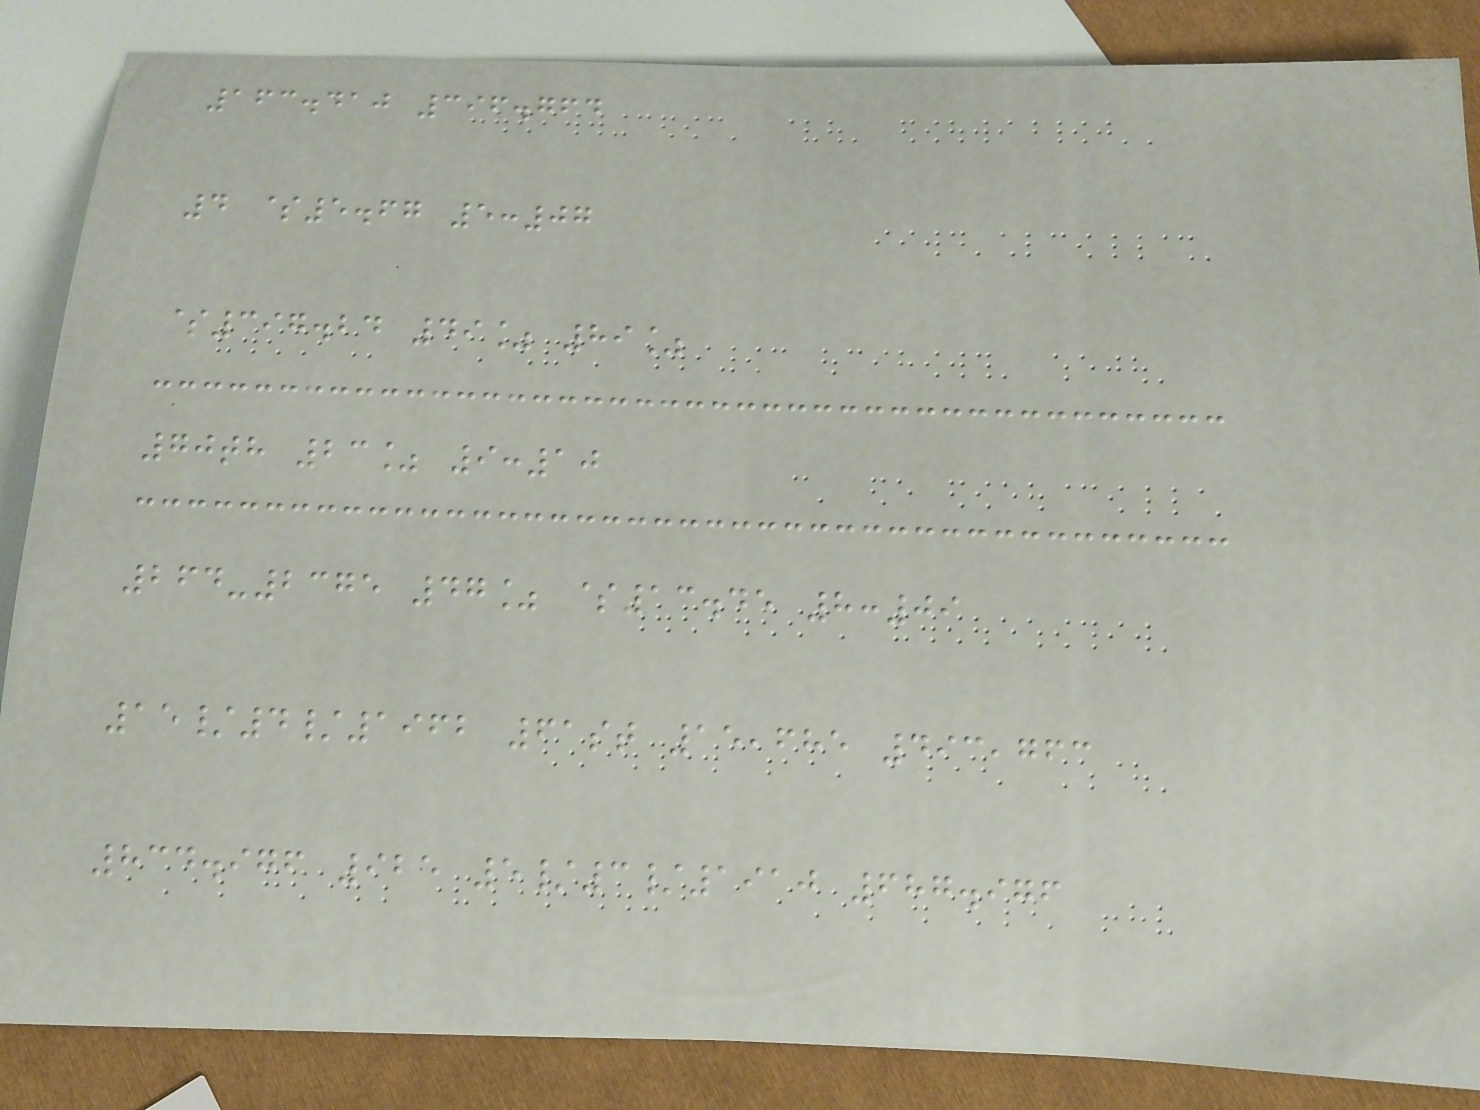163.410 396.764
4 $5.67 5:07
$397.24 49% 89%
70th 23% 9:10
264-2375 47% $13.45 8:09
15/4/1962 61st 15,685 493,763
834.976 925 5/3/1910 687.976
